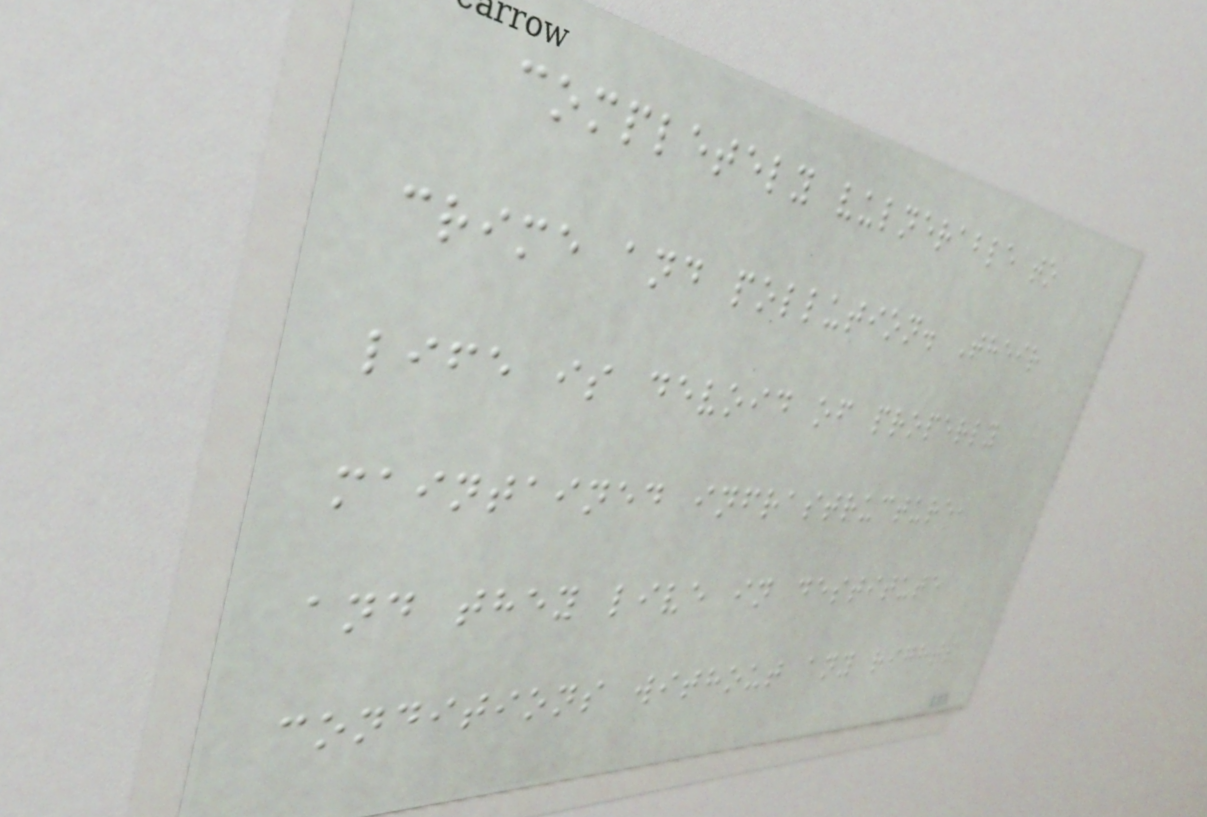completely vulnerable to
crime and pollution. Their
life is devoid of properly
maintained infrastructure,
and they live in destitute
conditions without any rights
